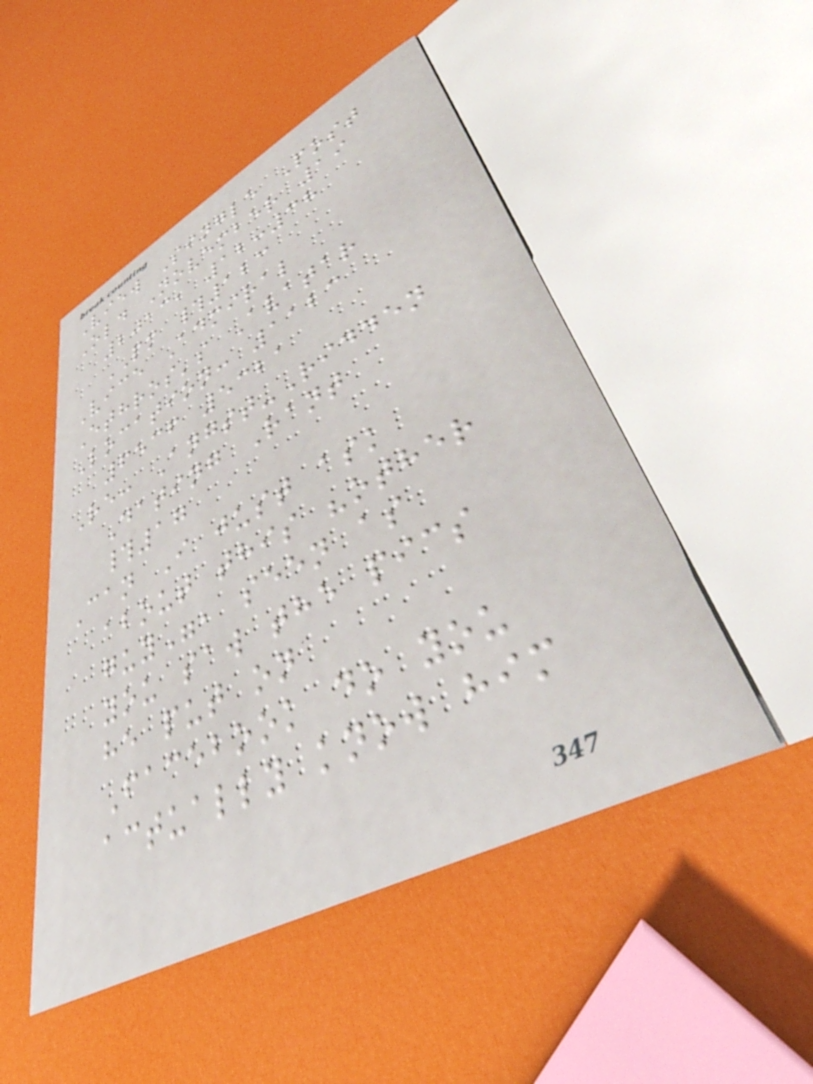View Single Post
Old November 19
2013, 12:38
PM #123
Vice Admiral
Ethros's Avatar
Location: 1123
6536 5321
Re: Angst-Ridden
Dating Rant
#17
Can I just ask
about this "other
guy", seen as
you saw the pics
he put on
Facebook do you
actually know him
